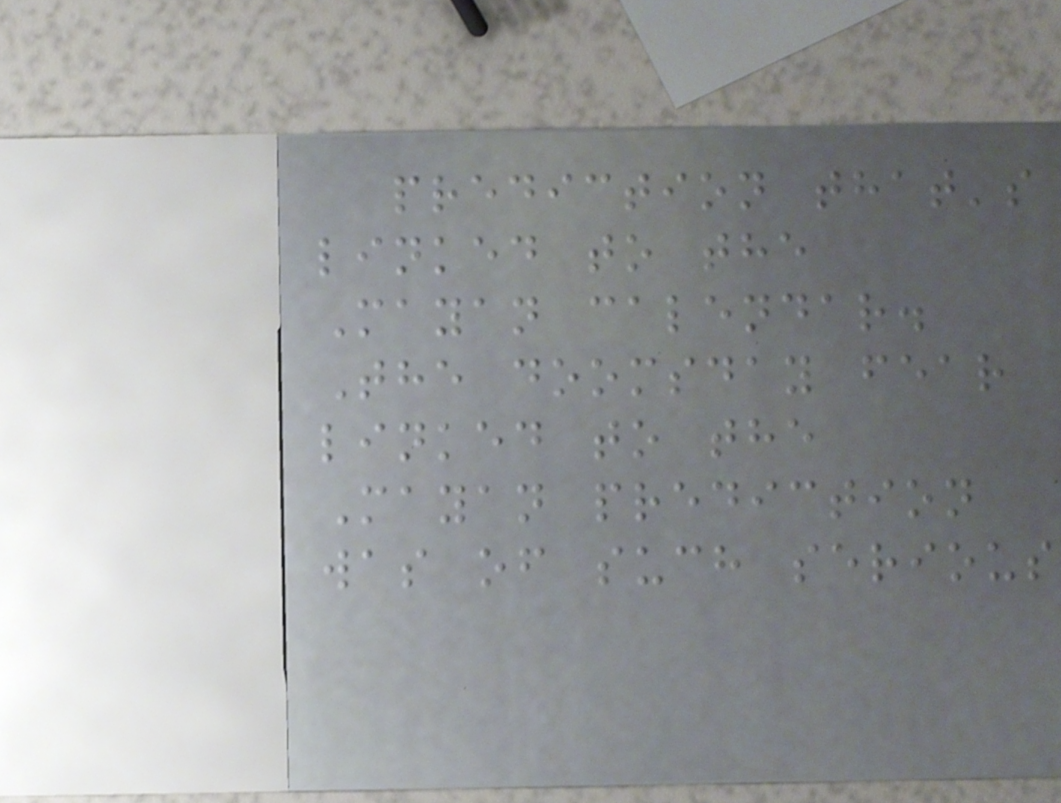prediction that's
linked to the
Mayan calendar.
The doomsday fear
linked to the
Mayan prediction
was of such serious
